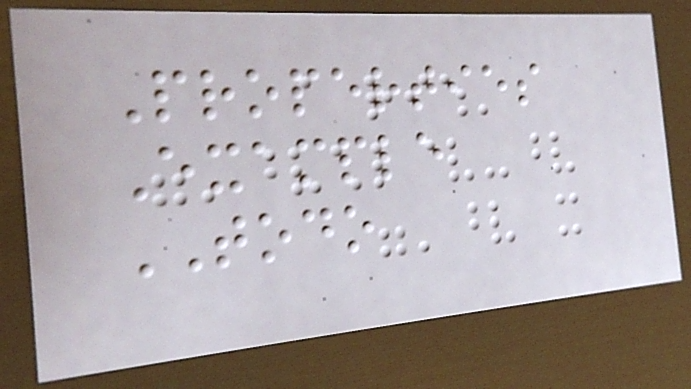Properties
Example
TODO
